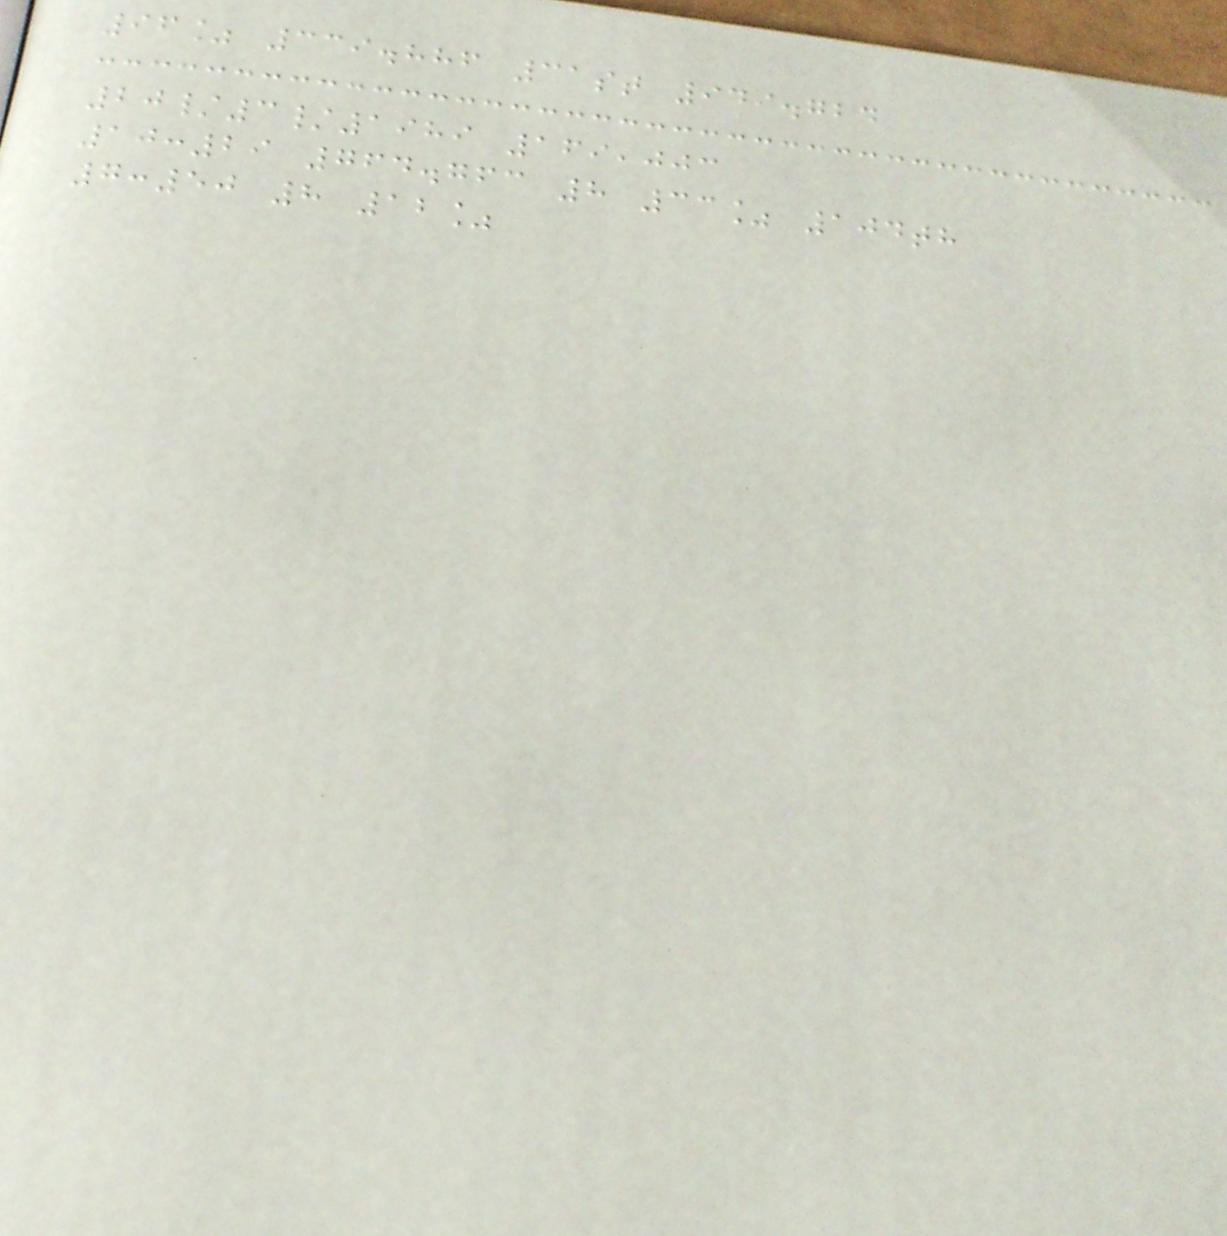96% 339.886 31st 949.724
20/3/1989 169,003
10:29 764.763 8 33% 104th
7:50 8 12%
